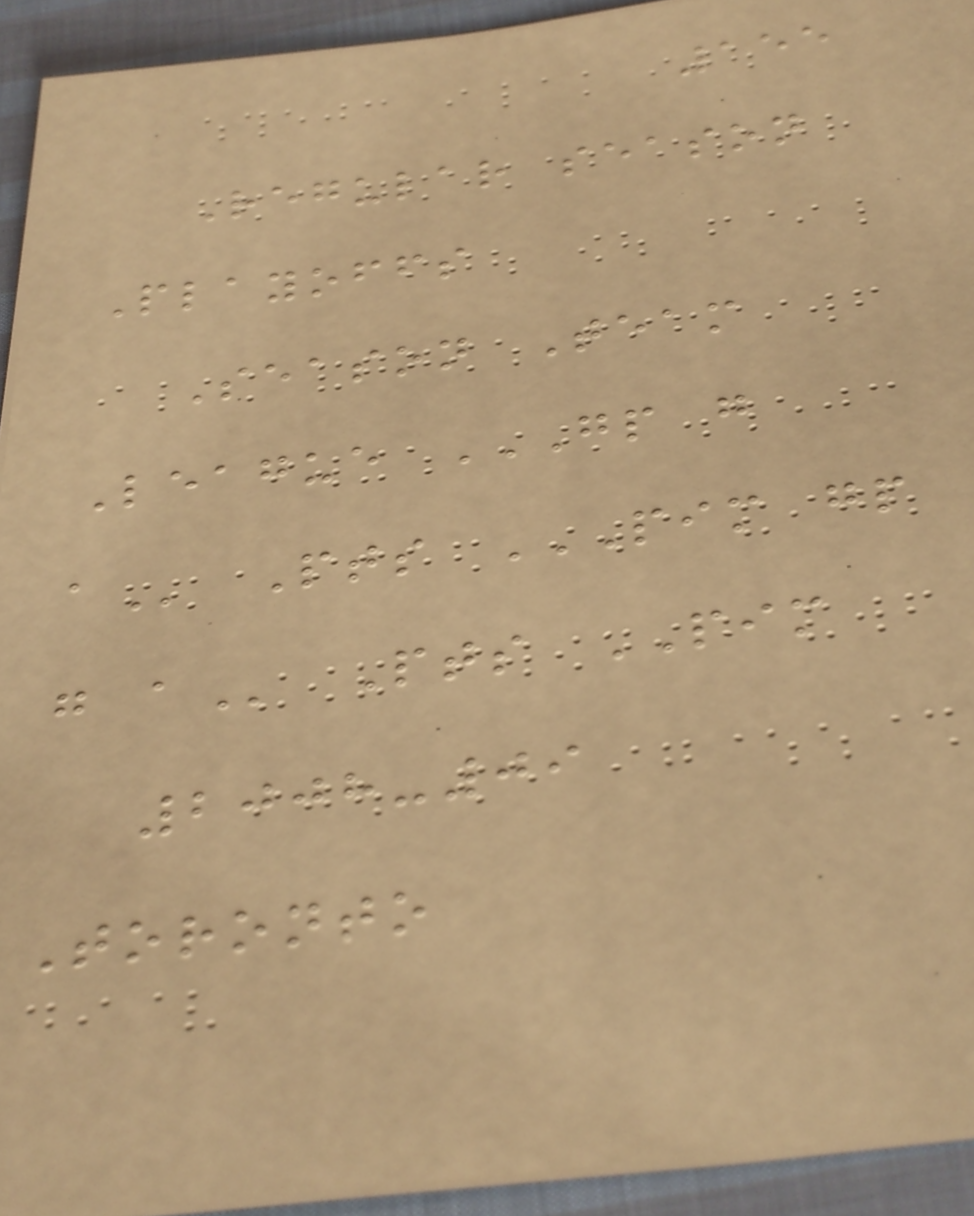155
Regular season
Playoffs
Season Team
League GP G
A Pts PIM GP
G A Pts PIM
2008-09
Toronto
